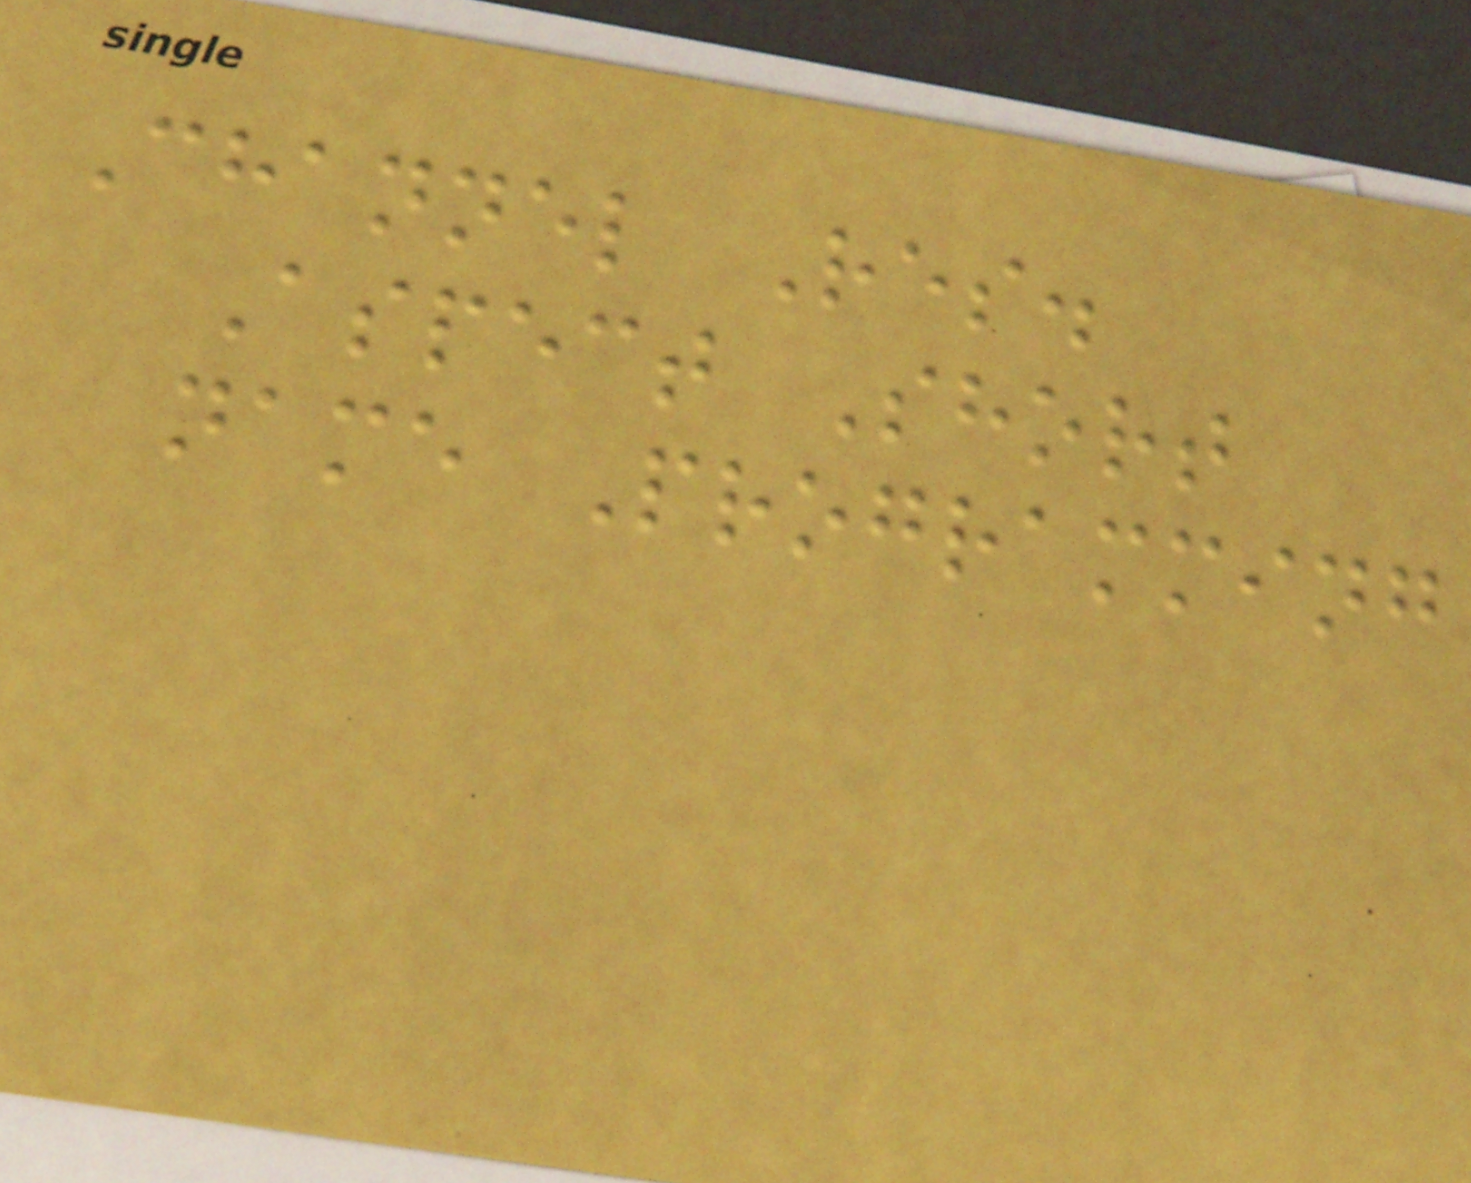Channel Res.
Aspect Short
name Programming
